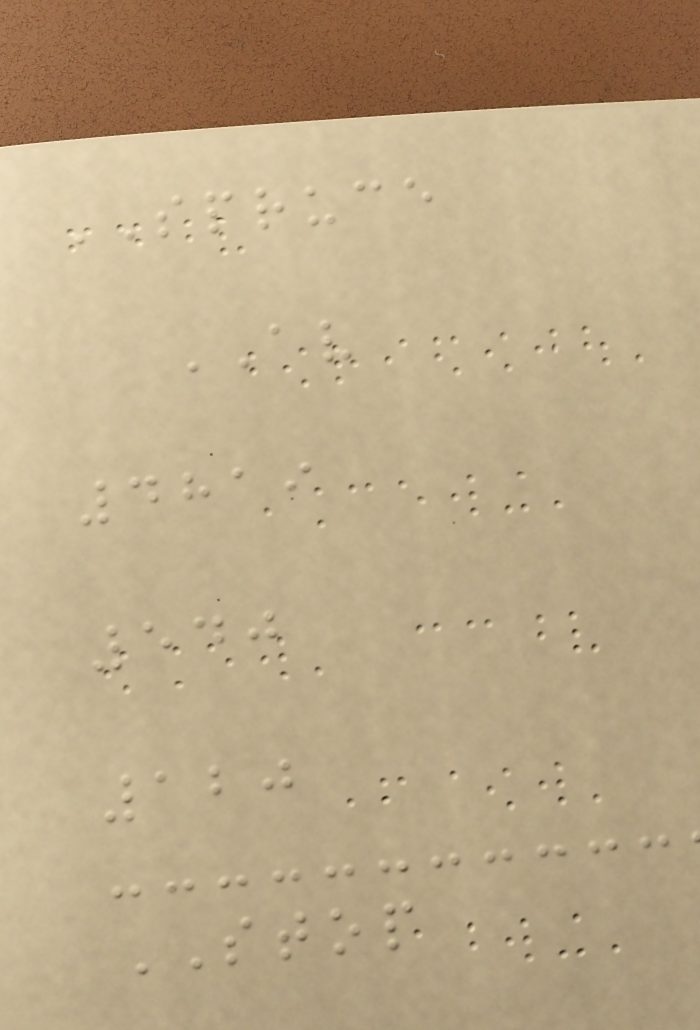SPRUCE
AV
4819
540
120
STOP
